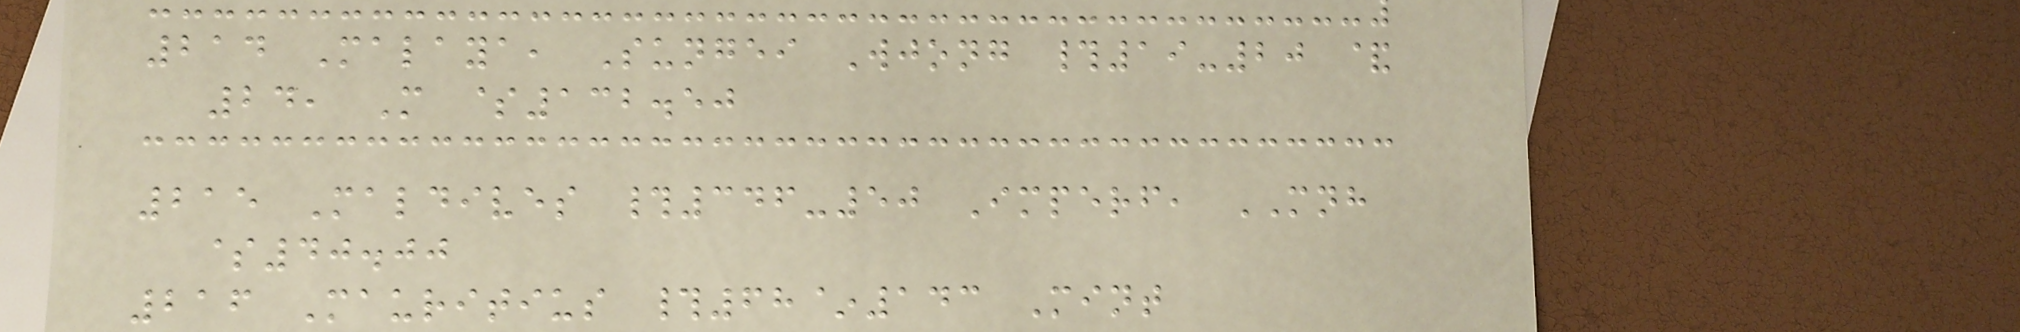214 Malaya, Sungei Wjong #19-20 &
24, M $132.50
215 Maldives #346-50 Imperf, MNH
$40.00
216 Mauritius #68~143 Mint
